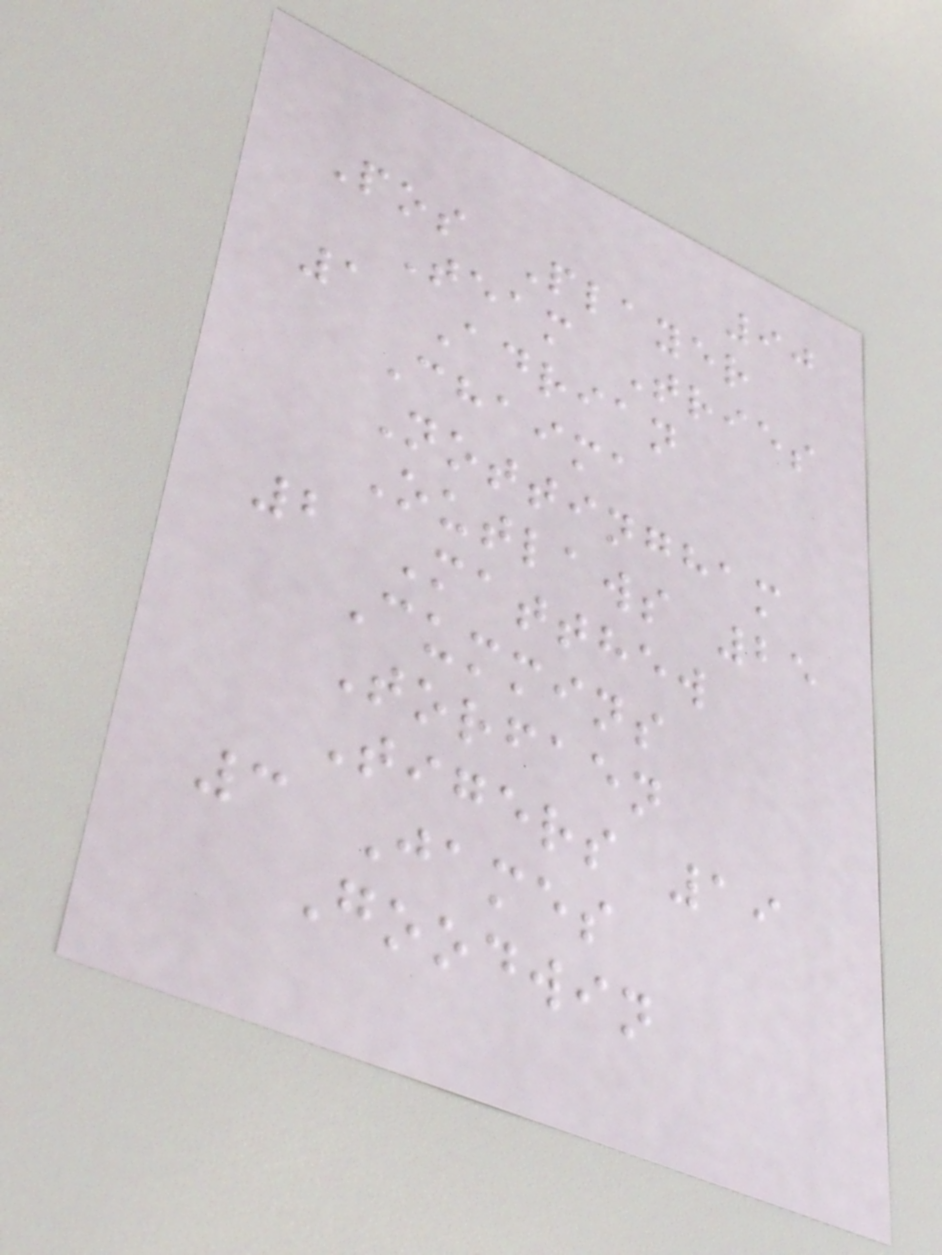90
Pos Player
Team Tries
1 Adrian
Chaima
Nottingham
Outlaws 25
2 Matthew
Cummins
Torfaen
Tigers 19
3 James
Goodwin
